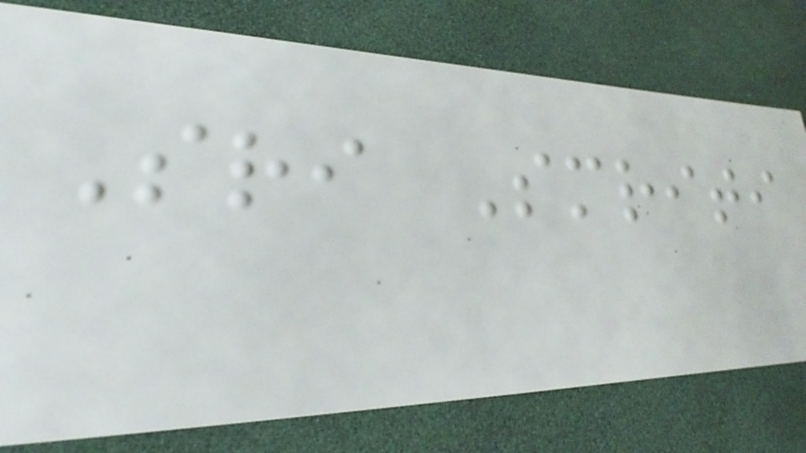Sri Smriti
